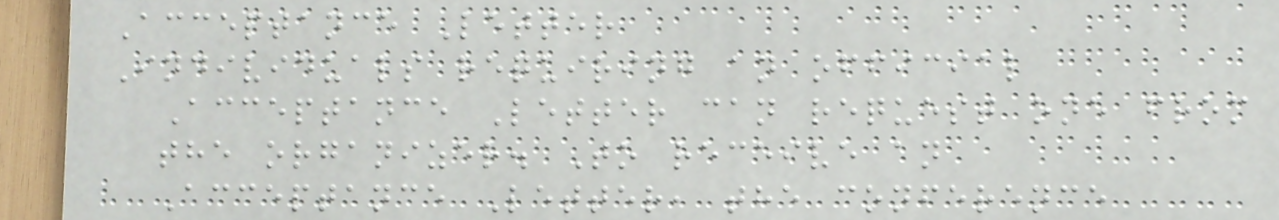Acceptance Letter
Individuals requiring an official
Acceptance Letter can request one from
the organizer. To receive an
Acceptance Letter, the conference
